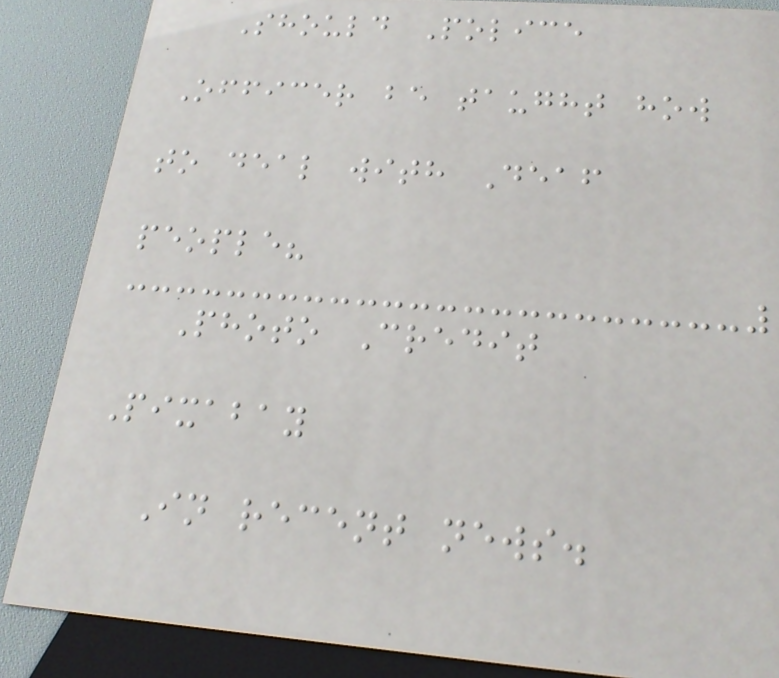Should Police
Officer be taught how
to deal with Deaf
people?
Photo Credit
Pixabay
In recent news.
